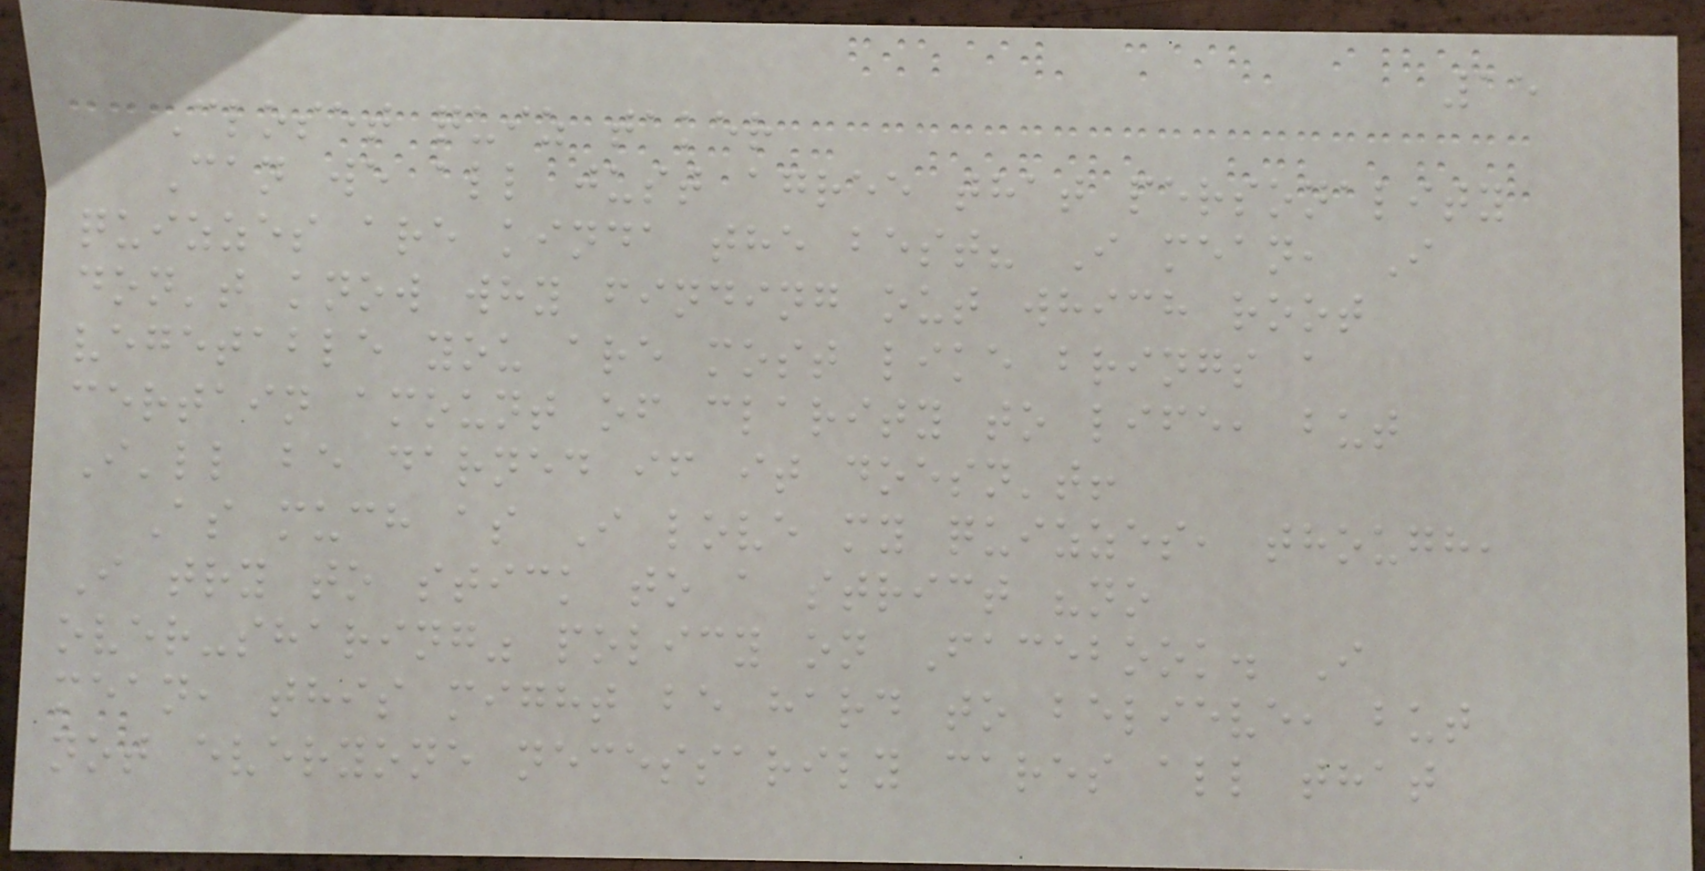15
Closet quiz taker
Can we all just agree that personality
quizzes are kinda the best? I mean, I
don't know why finding out which root
vegetable you are most like brings a
certain amount of clarity to life, but
I'll be darned if it doesn't!
As much as I love my quizzes, though,
I try to stick to a strict "no
over-sharing" policy on Facebook. I
mean, this might be hard to believe, but
not everyone necessarily cares all that
